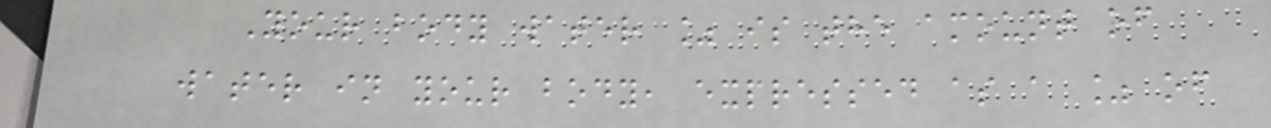Your body water % is the amount of
water in your body, expressed as a % of
